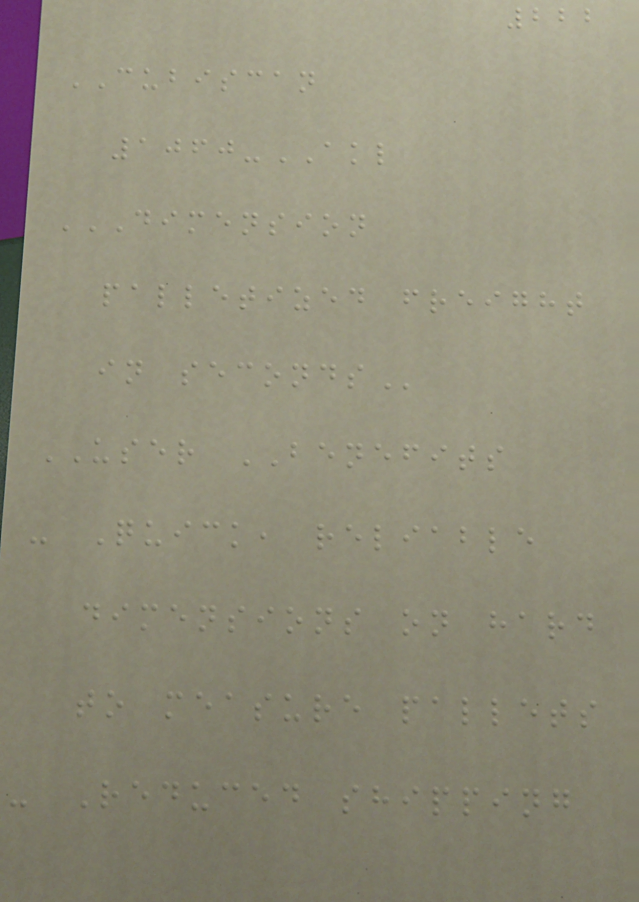222
CUBISCAN
1060-AKL
DIMENSION
PALLETIZED FREIGHT
IN SECONDS
USER BENEFITS
- Quick, reliable
dimensions on hard
to measure pallets
- Reduced shipping
